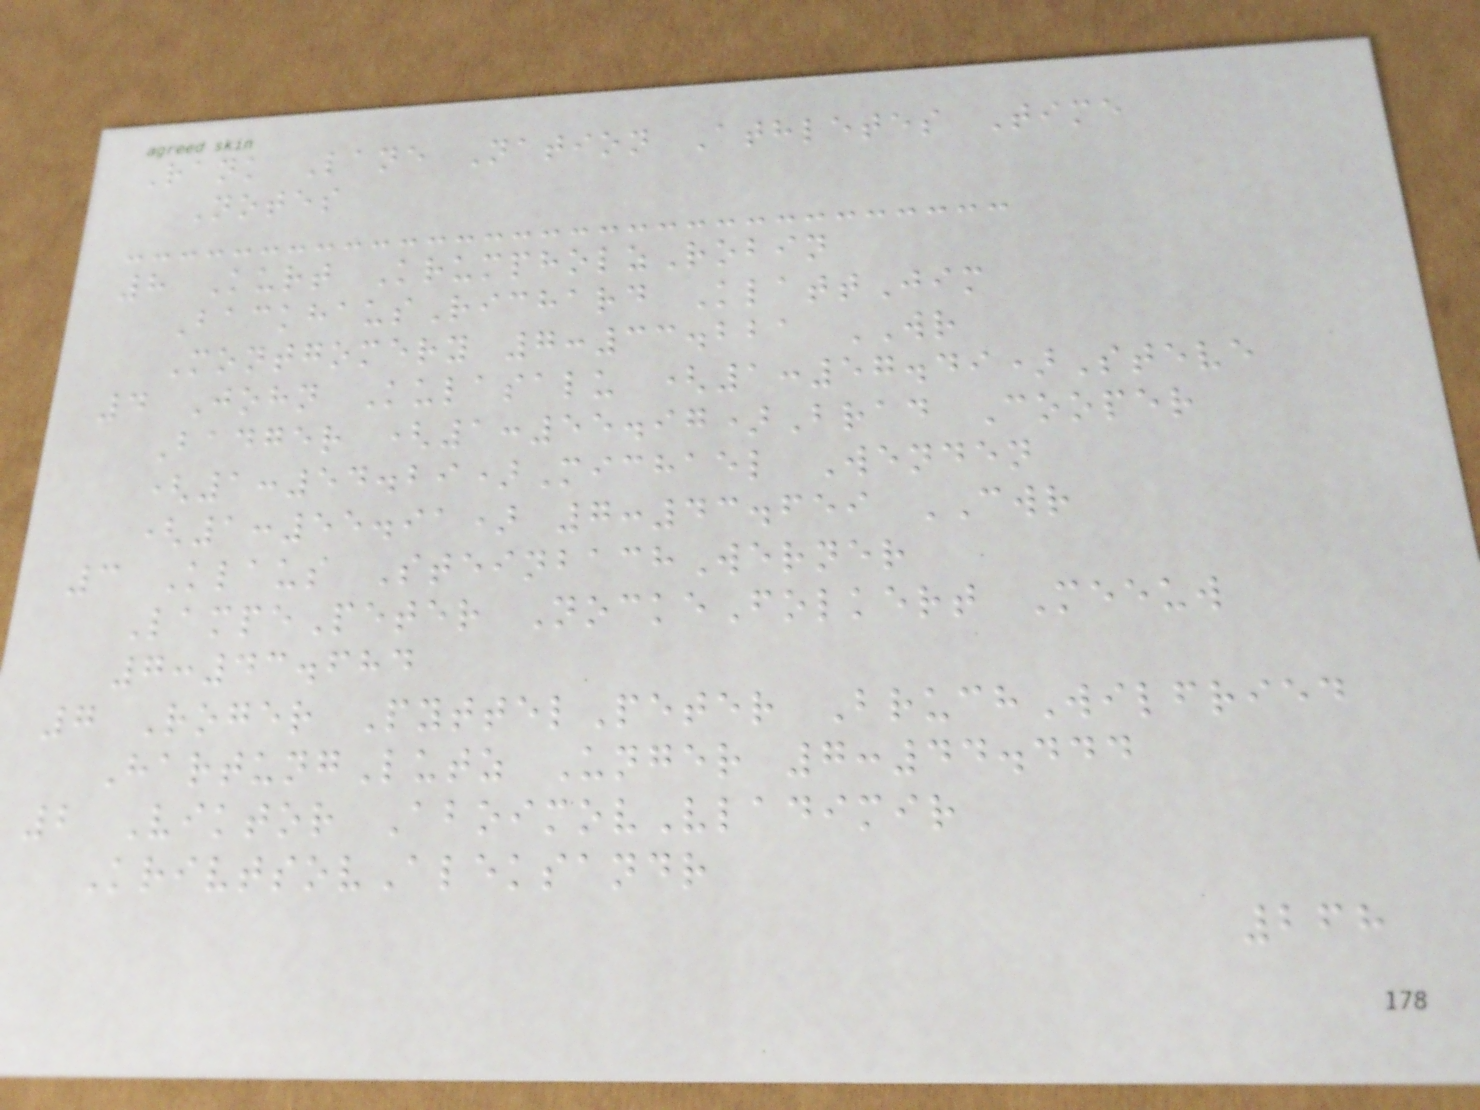Rank Lane Nation Athletes Time
Notes
8 Kurt KrumpholzRobin
BackhausRichard KlattJim
Montgomery 7:33.221 WR
4 John Kulasalu (1:57.49)Steve
Badger (1:55.97)Brad Cooper
(1:54.29)Michael Wenden
(1:55.91) 7:43.659 CWR
3 Klaus SteinbachWerner
LampePeter NockeFolkert Meeuw
7:43.684
7 Roger PyttelPeter BruchWilfried
HartungLutz Unger 7:44.444
2 Viktor AboimovVladimir
KrivtsovAleksandr
268
